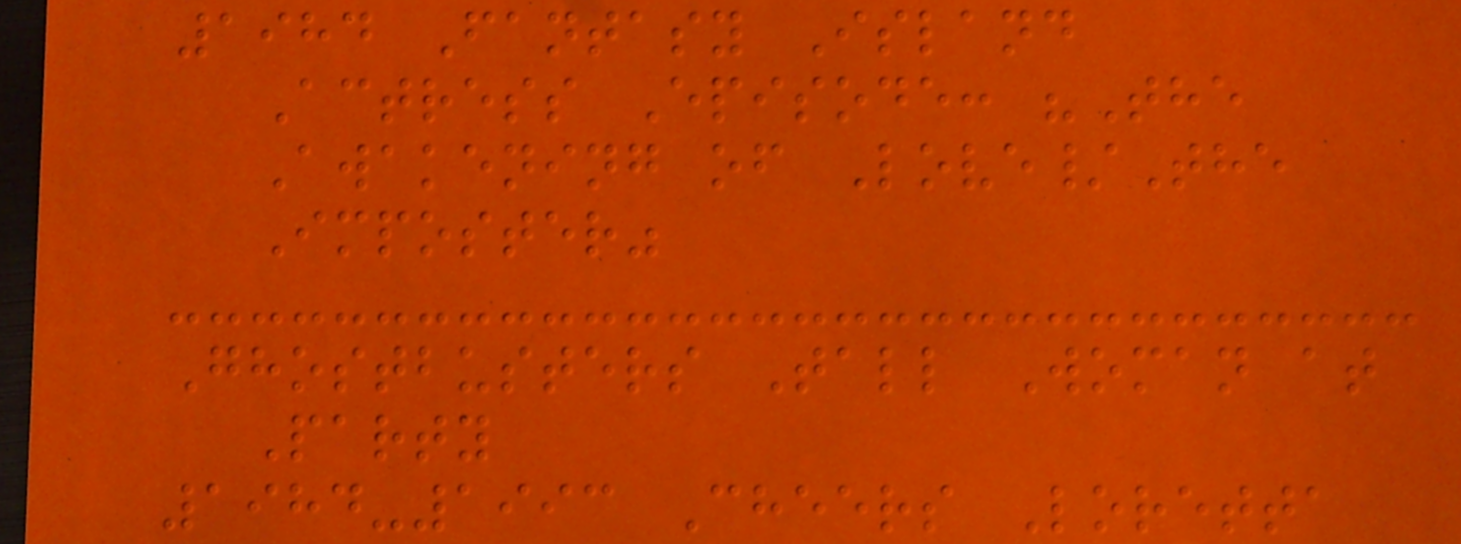1984 Fantasy Island
Actress Episode: "The
Awakening of Love/The
Imposter"
Ghostbusters Tall Woman at
Party
1984-1993 Cheers Loretta
